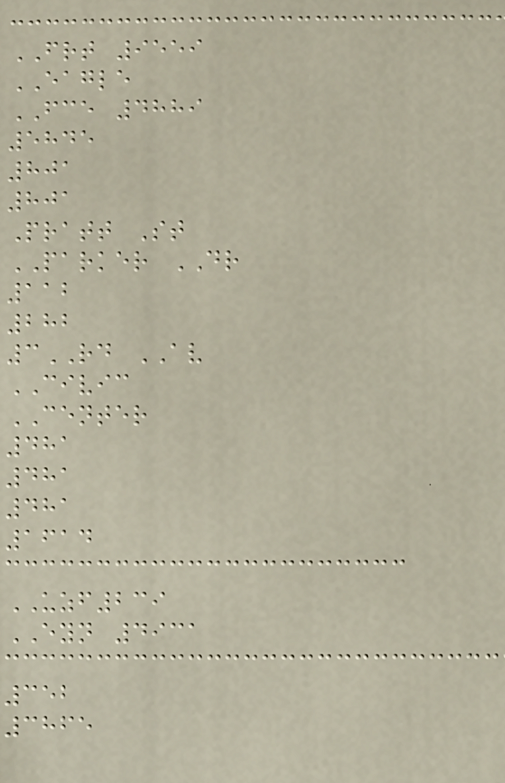FRT 9559
EAGLE
FCE 4889
5845
801
801
Pratt St
PARKER DR
112
282
3RD AV
CIVIC
CENTER
481
481
481
1614
UZF239
EYN 4931
352
3865
